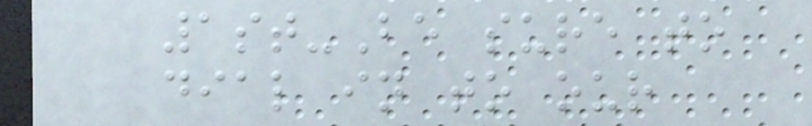1st-Be sure to
dial in to our
